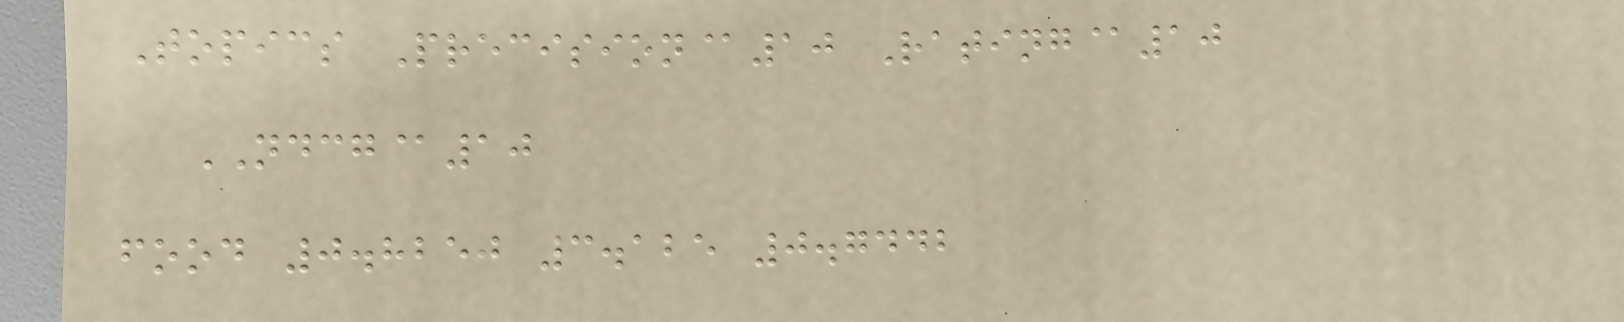Topics Precision@10 Rating@10
NDCG@10
food 0.8250 3.125 0.7442
